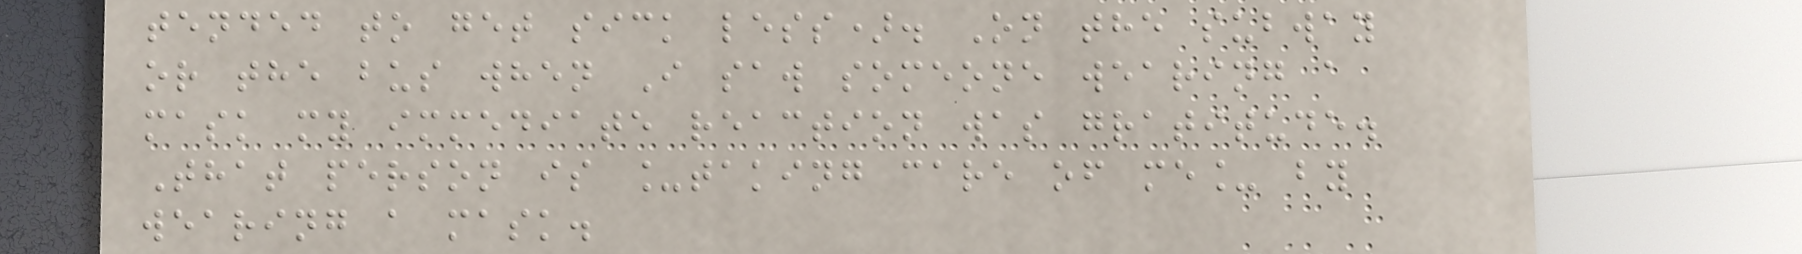tended to get sick less). On the subway
or the bus when I saw someone wearing a
mask my immediate reaction was gratitude.
That person is _taking care of me_ by
wearing a mask.
